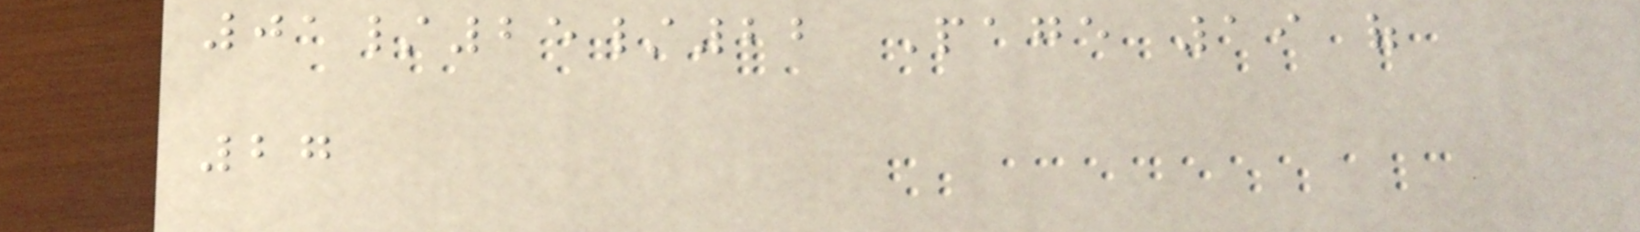01/25/22 Page 19 of
27
